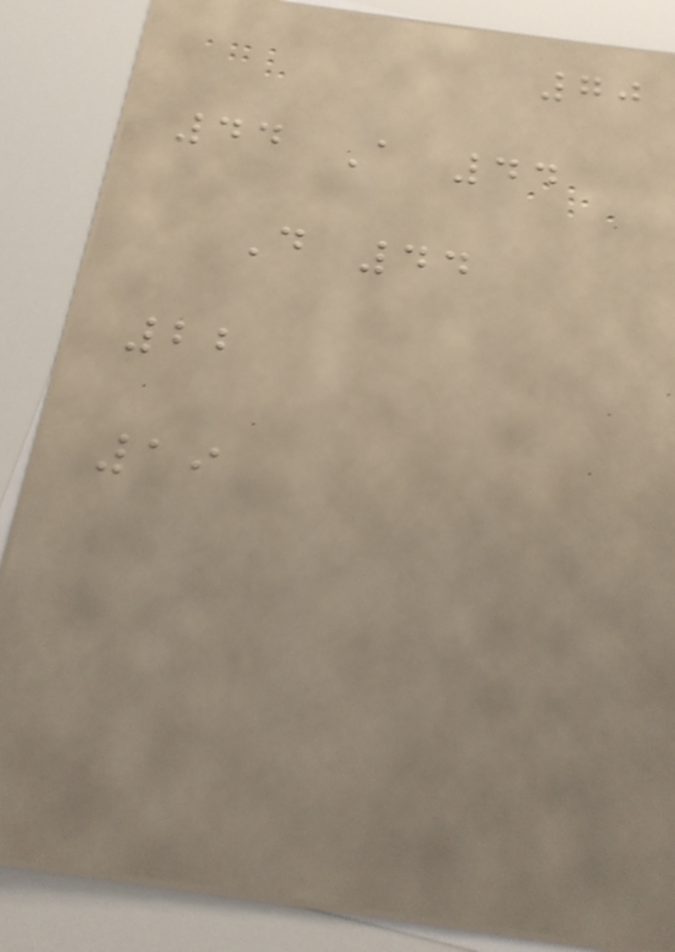70
44 A 44
D 44
22
19
